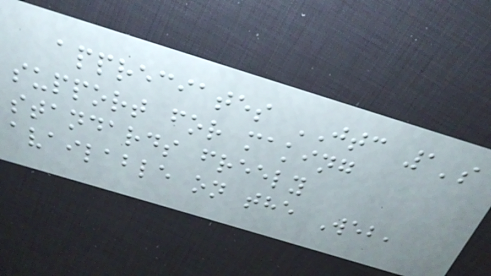appreciates JTC 1's
support for making
standards freely
available on the Web,
